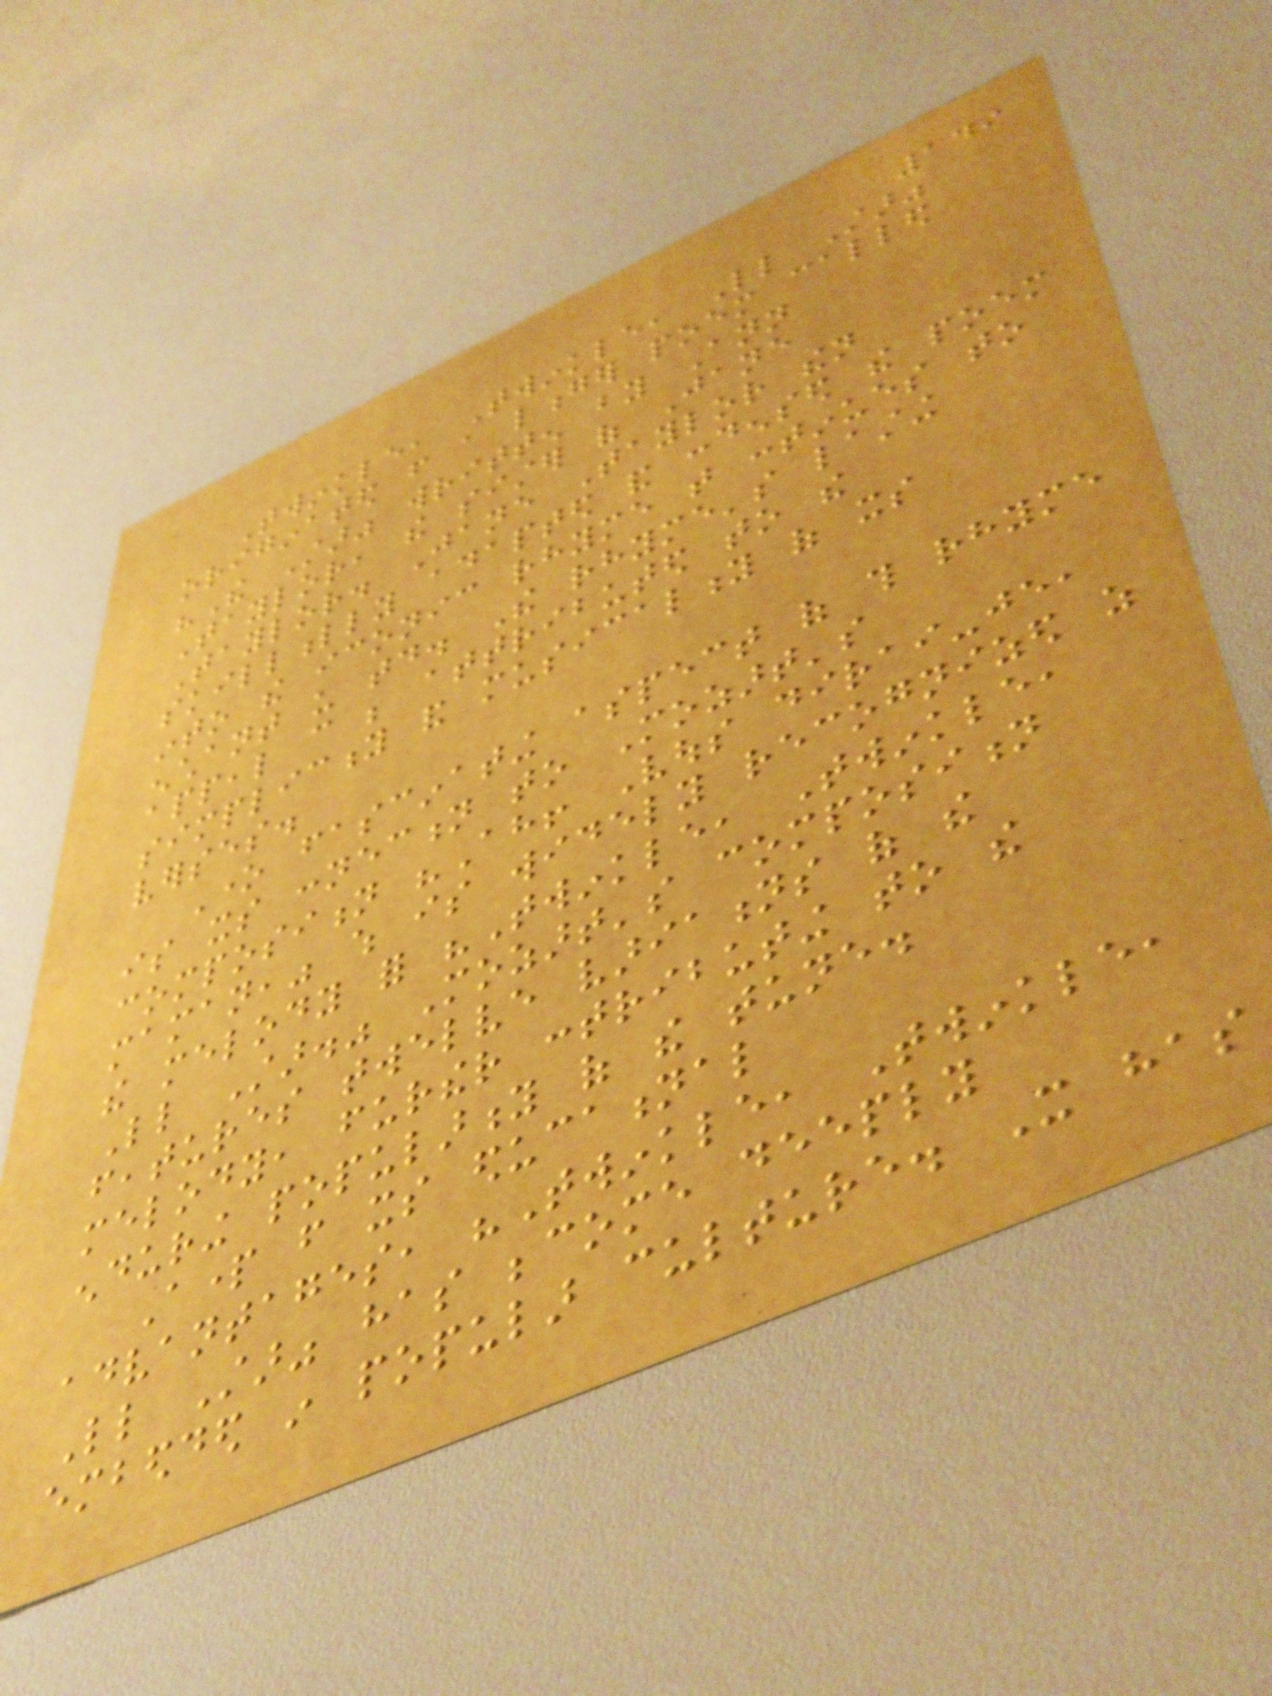149
Twinkle, Twinkle, Little Star"
originated from a longer poem called
"The Star" written by Ann
Taylor, the sister of Jane
Taylor. Jane Taylor then
skillfully adapted and condensed the poem
into the iconic rhyme that continues to
enchant us today. The rhyme's lasting
appeal can be attributed to the
simplicity and musicality of its
verses.
One fascinating aspect of this rhyme
is its connection to Mozart's
composition "Ah! Vous dirai-je,
maman," which is widely recognized as
the melody for "Twinkle, Twinkle,
Little Star." Mozart's composition
features twelve variations of the
melody, further contributing to the
enduring popularity of the tune.
Apart from its educational
advantages, "Twinkle, Twinkle,
Little Star" has become deeply
embedded in popular culture. It has
